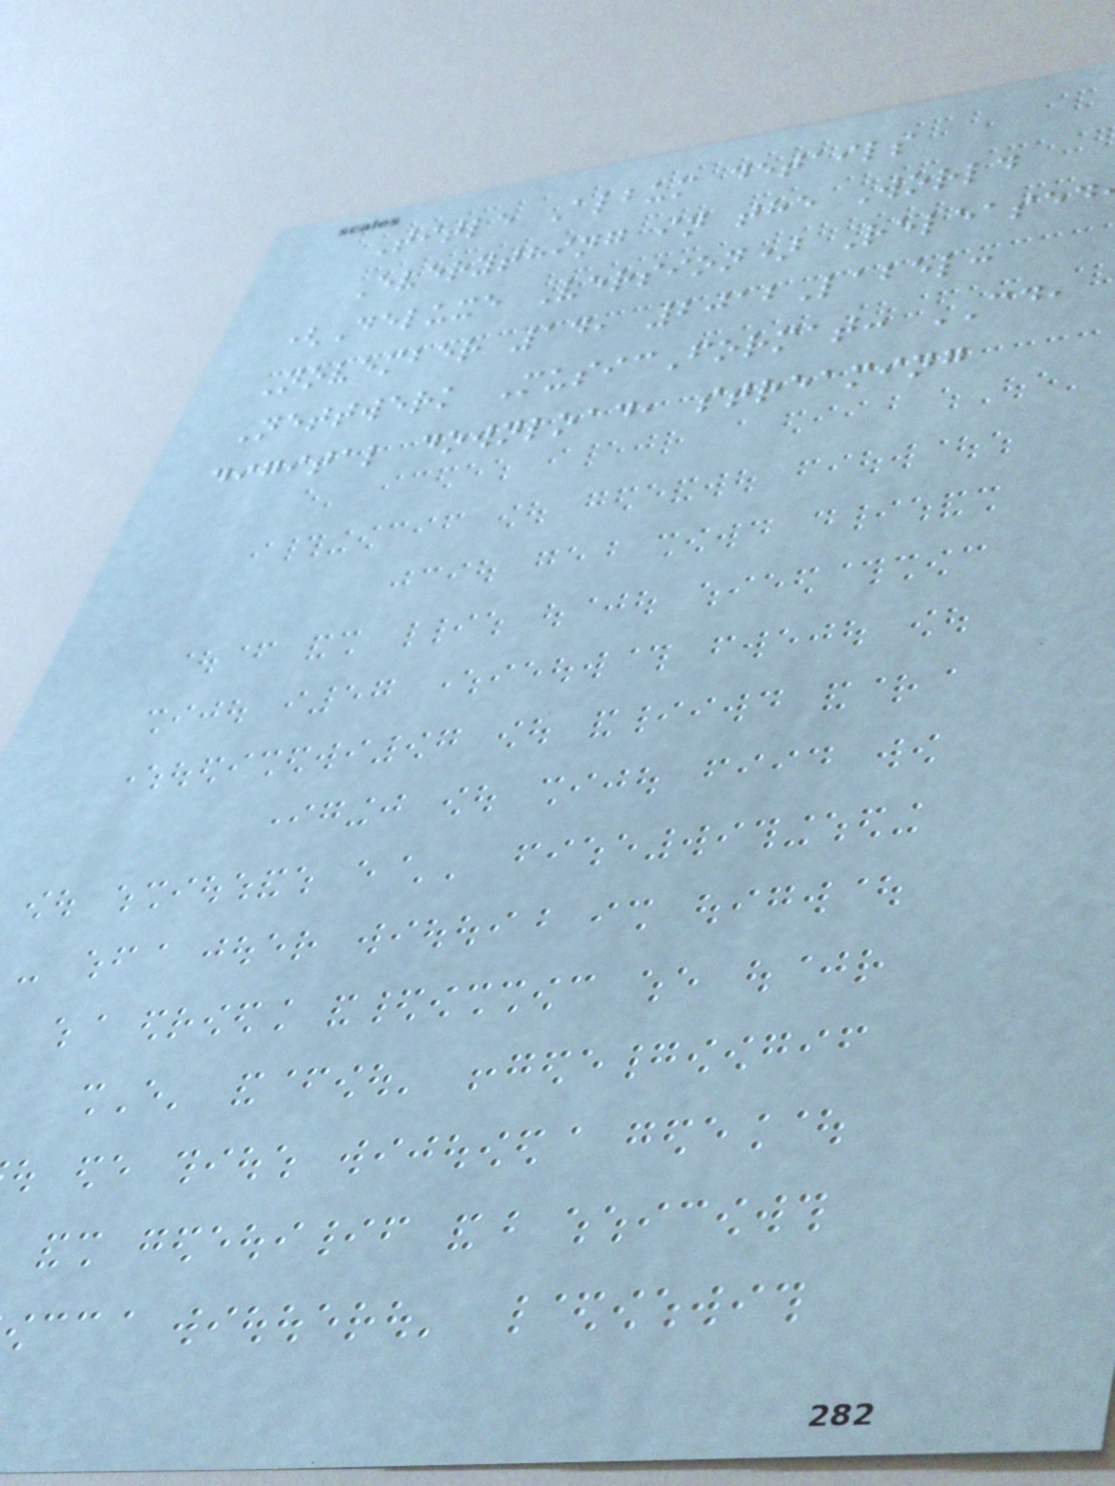Title Album details
Everything in the World
(Deluxe Version) Released
November 14, 2012Label:
Nettwerk MusicFormat: CD,
digital download, streaming
